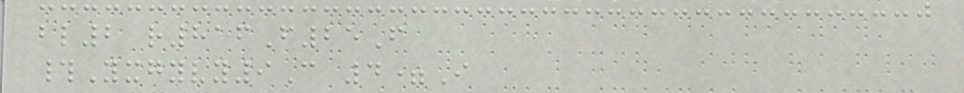bl2 r816F25F
#Yxgyvy9C 4=I
